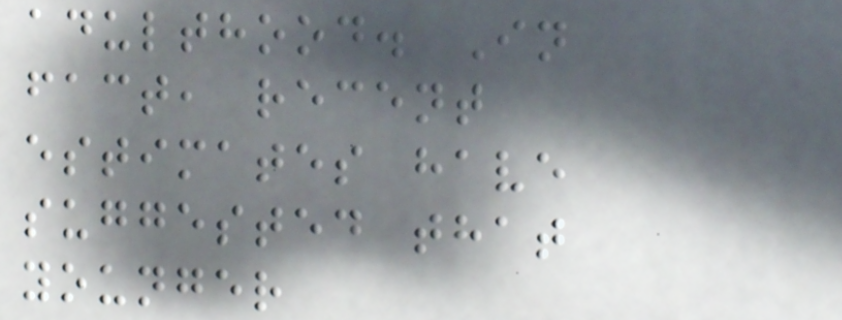adulthood. In
fact, recent
estimates have
suggested that
younger
